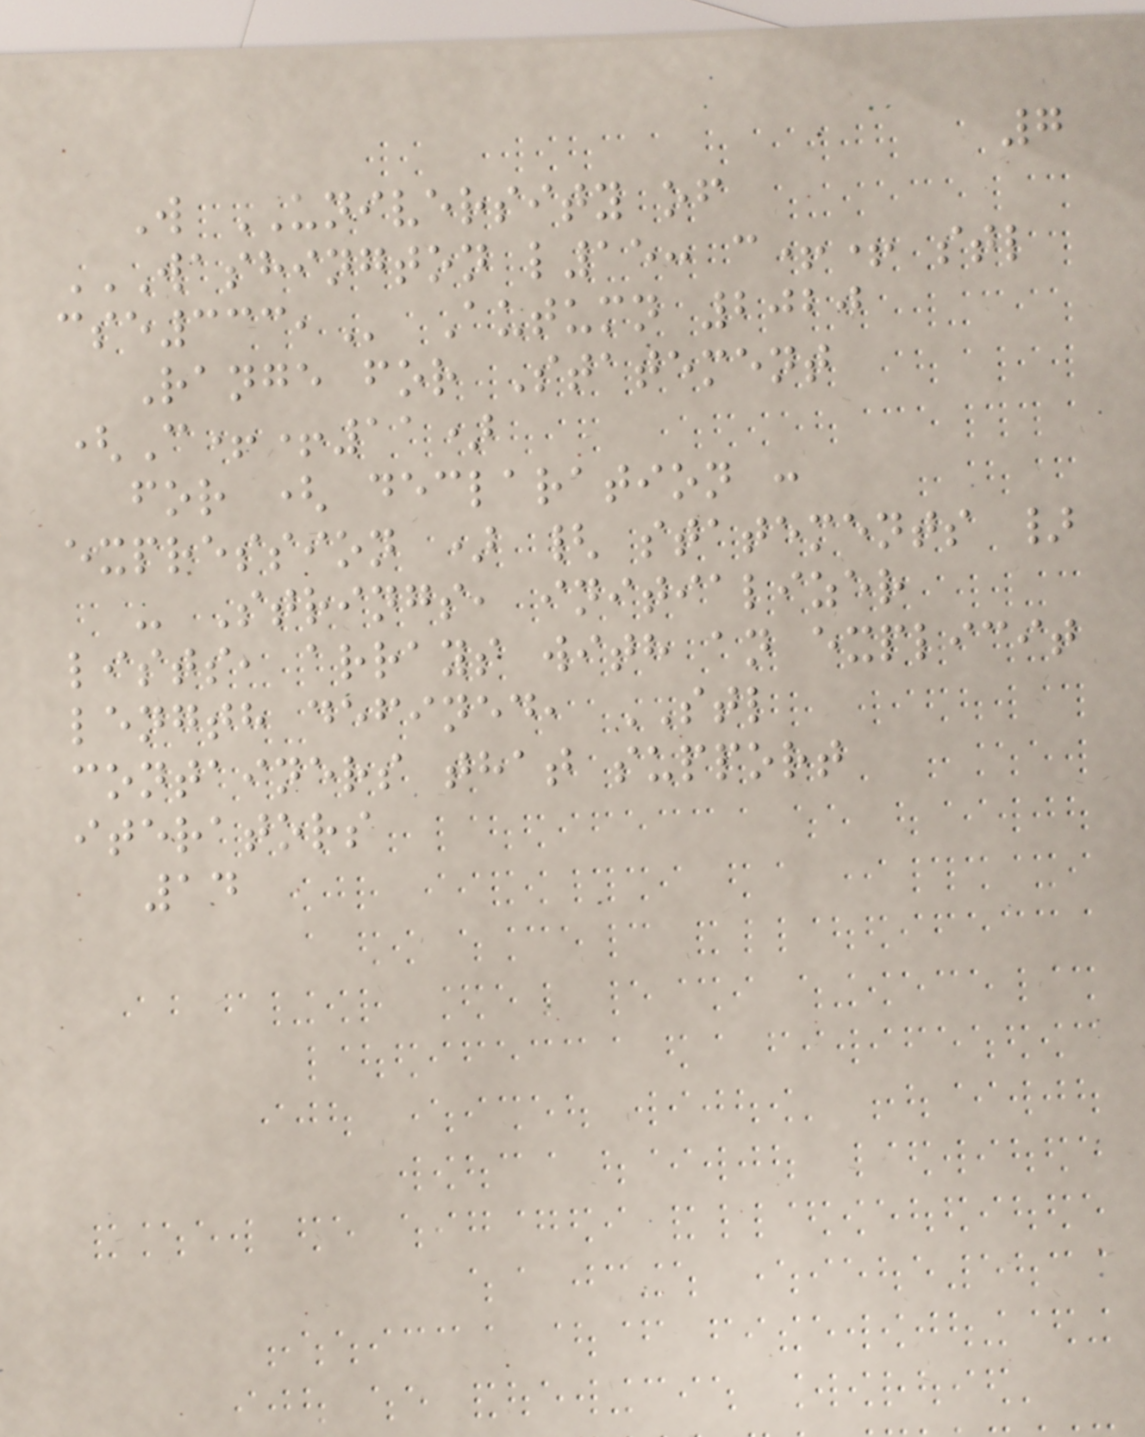7
W UNIVERSITY of
WASHINGTON L15: C++ STL
CSE333, Autumn 2020
Range for Statement
(C++11)
for ( declaration :
expression ) { statements }
- Strings, initializer
lists, arrays with an explicit
length defined, STL
containers that support
iterators
14
